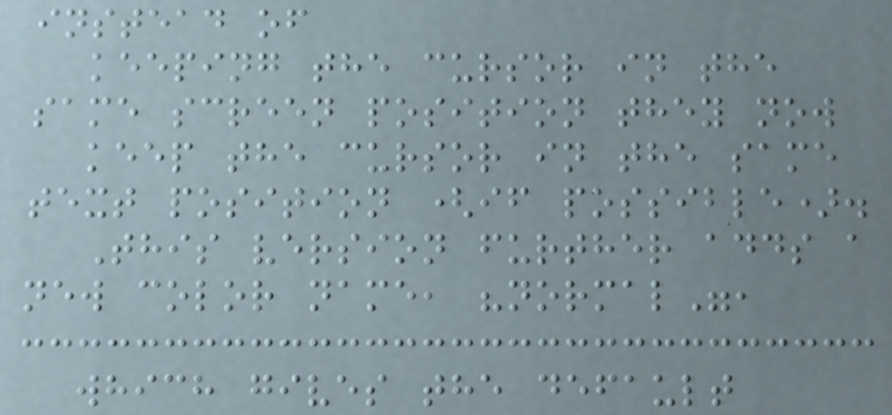instead of
keeping the cursor in the
same screen position they now
keep the cursor in the same
text position (if possible).
This version further adds a
new color name, "normal",
which gives the default
